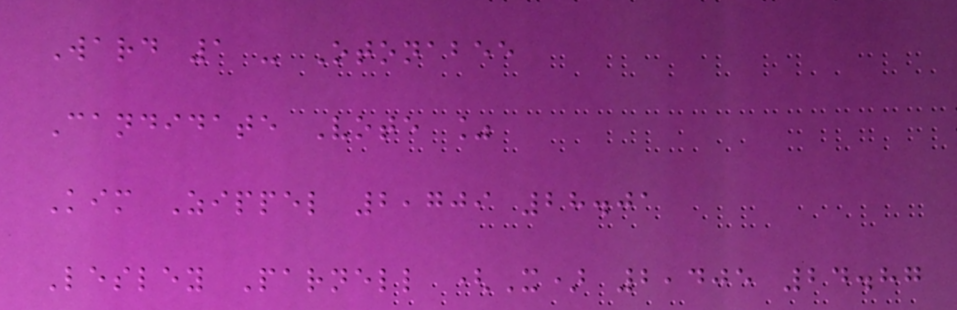Ward 1 - Otonabee
Candidate Vote %
Kim Zippel 2,709 28.01
Lesley Parnell (X) 2,405 24.87
